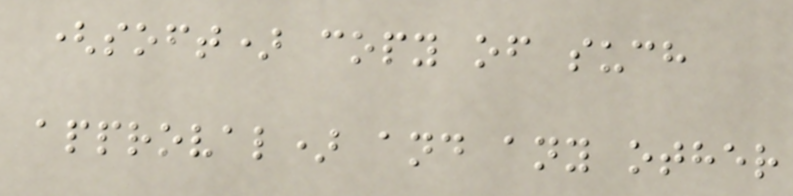(soft) copy of such
approval) and any other
